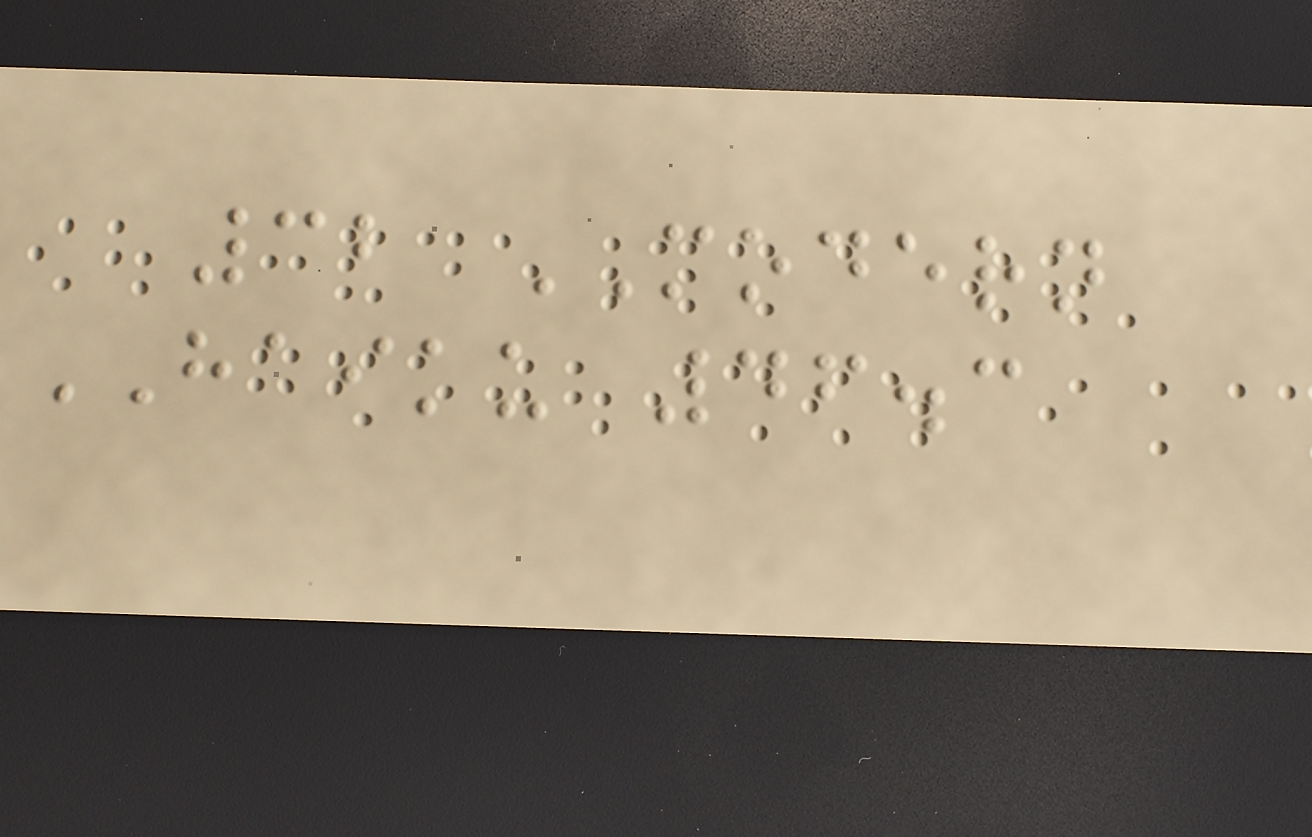32 MODERN
HAIKU 46.3
